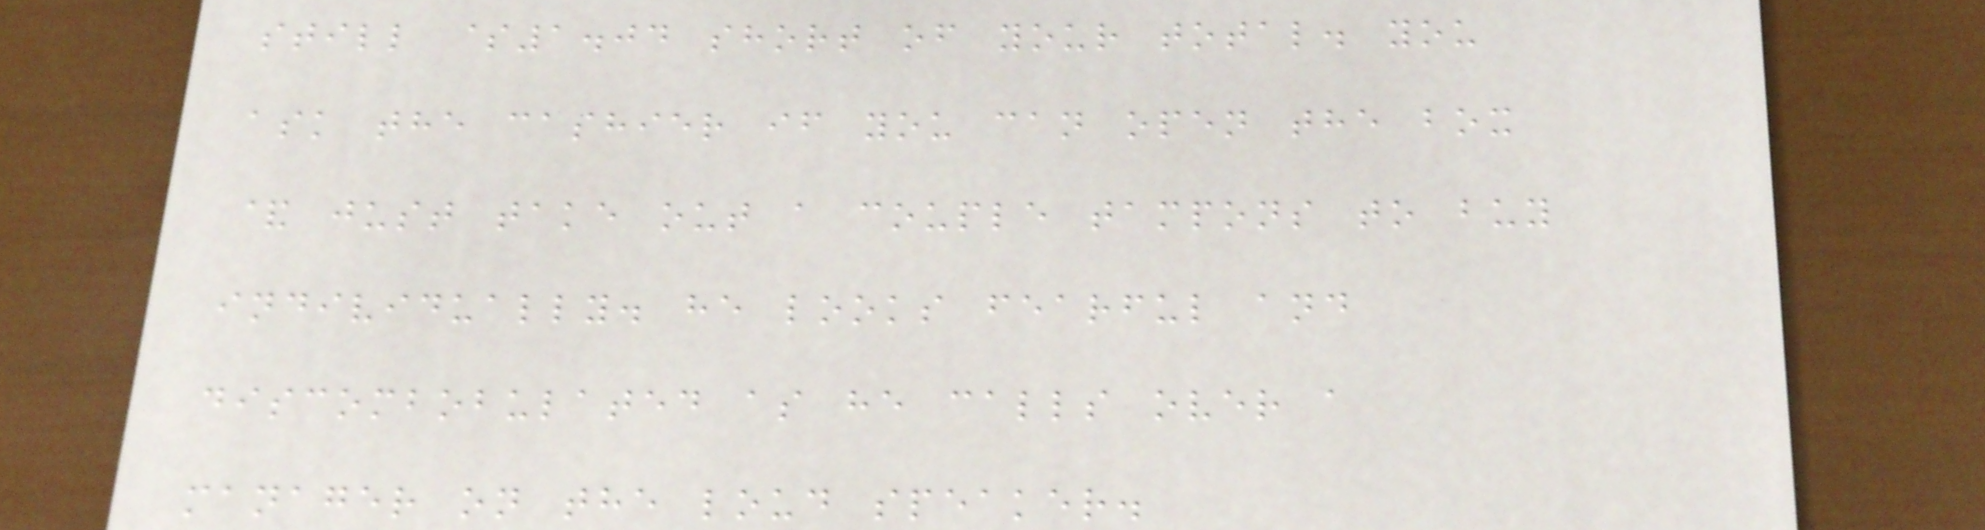still $1.04 short of your total. you
ask the cashier if you can open the box
& just take out a couple tampons to buy
individually. he looks fearful and
discombobulated as he calls over a
manager on the loud speaker.
